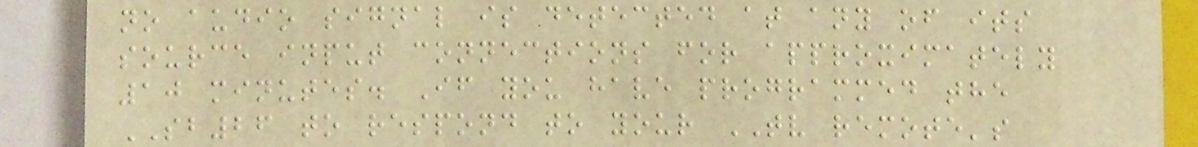no audio signal is detected at any of its
source input connections for approximately
10 minutes. If you have programmed the
SB26 to respond to your TV remote's
